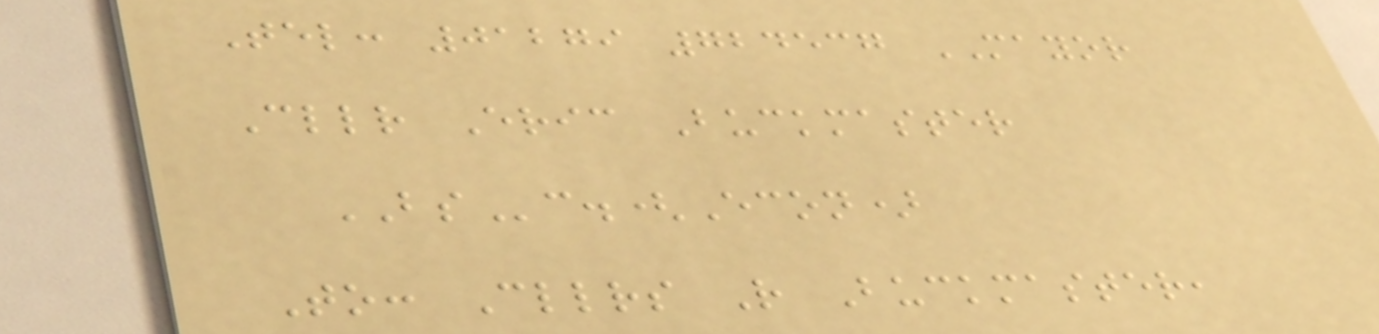Tel: 01279 724537 MAYOR
Cllr Eric Buckmaster
BSc.(Econ)
To: Cllrs R Buckmaster,
